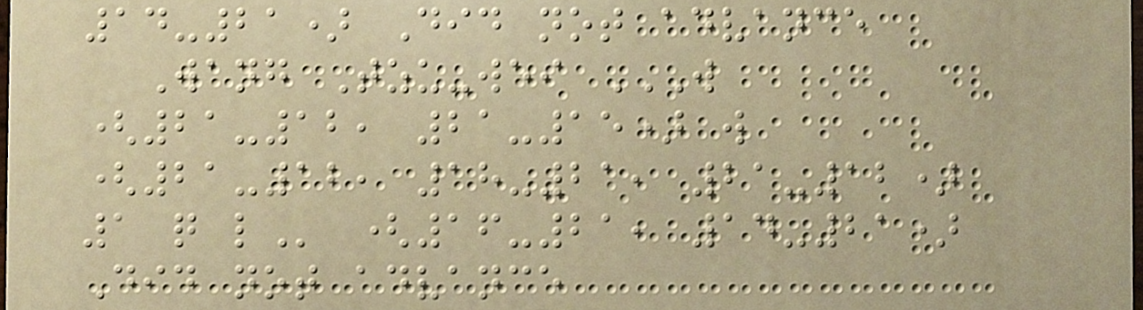14-21) Did not advance
Wang Tzu-wei W
(21-12, 21-15) W
(21-12, 18-21, 21-12)
1 Q L (16-21, 14-21)
Did not advance
